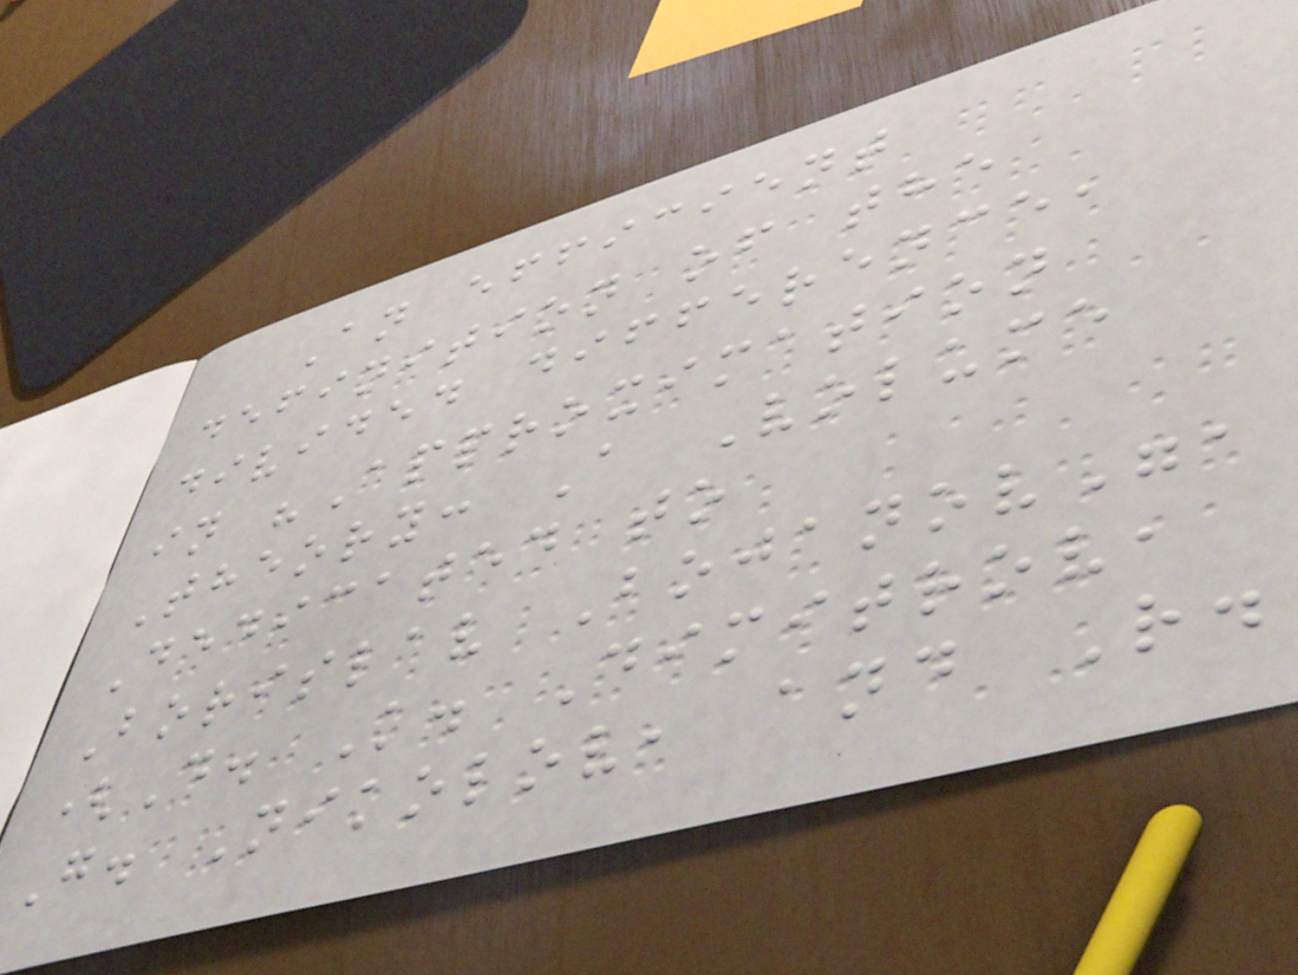An efficient
definition of the
divided difference,
in "Approximation
Theory: A Volume
Dedicated to
Borislav Bojanov",
(D. K. Dimitrov,
G. Nikolov, and R.
